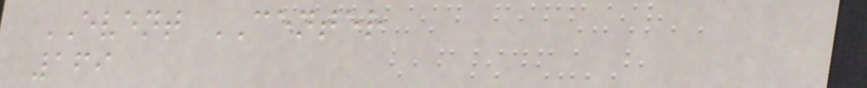EVENT CENTER
169
